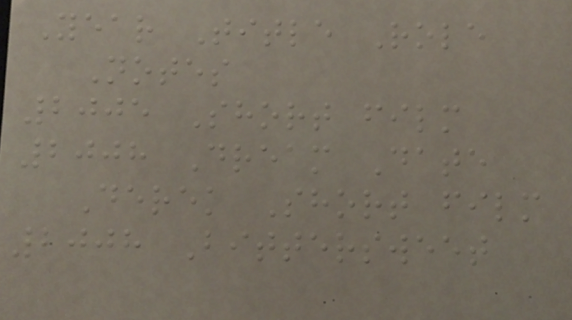Year Title Role
Notes
2005 Short film
2008 Dream Date
Derek Short film
2008 Bittersweet
